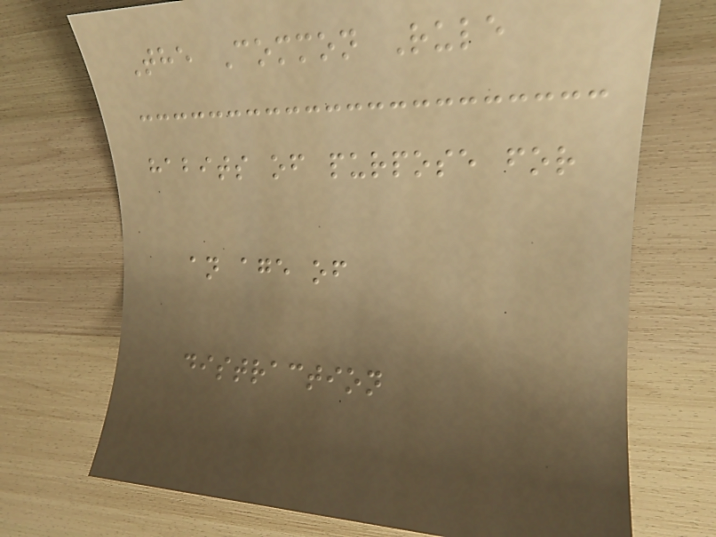The Common Rule
habits of purpose for
an age of
distraction
